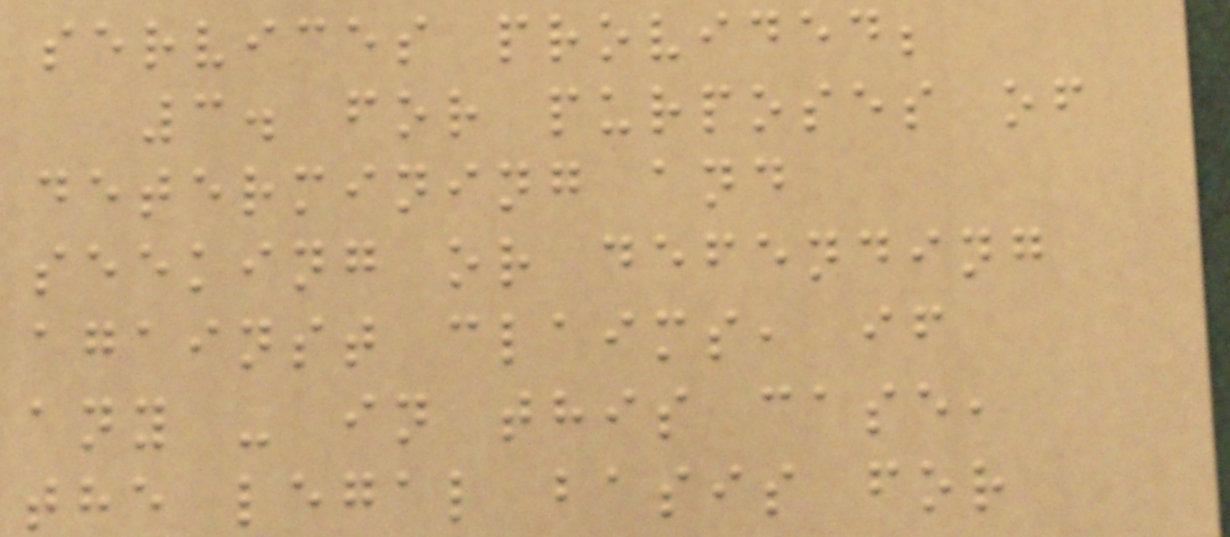services provided;
3. for purposes of
determining and
seeking or defending
against claims, if
any - in this case,
the legal basis for
